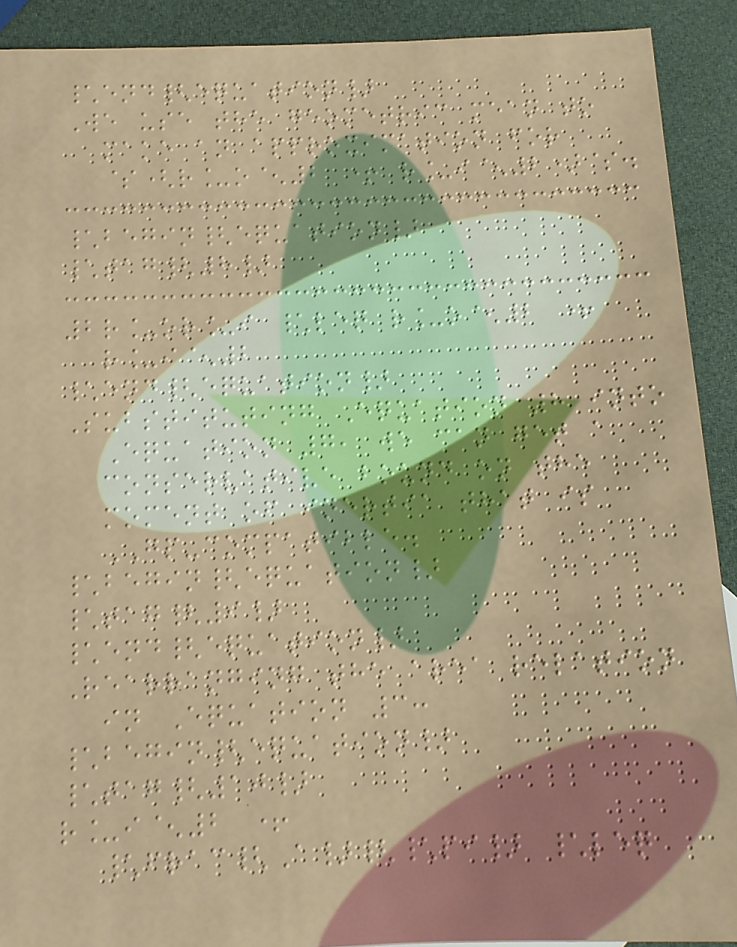\end{equation}
We use the geometric mean to
make an approximation for
$(r_o^2 + r_i^2)$.
\begin{equation}
\tag{8}
2r_or_i \leq r_o^2 +
r_i^2
\end{equation}
Substituting Equation 8 into
Equation 7, we can get a
conservative bound on the
moment of inertia that is
GP-compatible.
\begin{equation}
\tag{9}
\end{equation}
Rearranging the area relation
in Equation 3:
\begin{equation}
\tag{10}
r_i^2 +
\frac{A}{\pi} \leq
